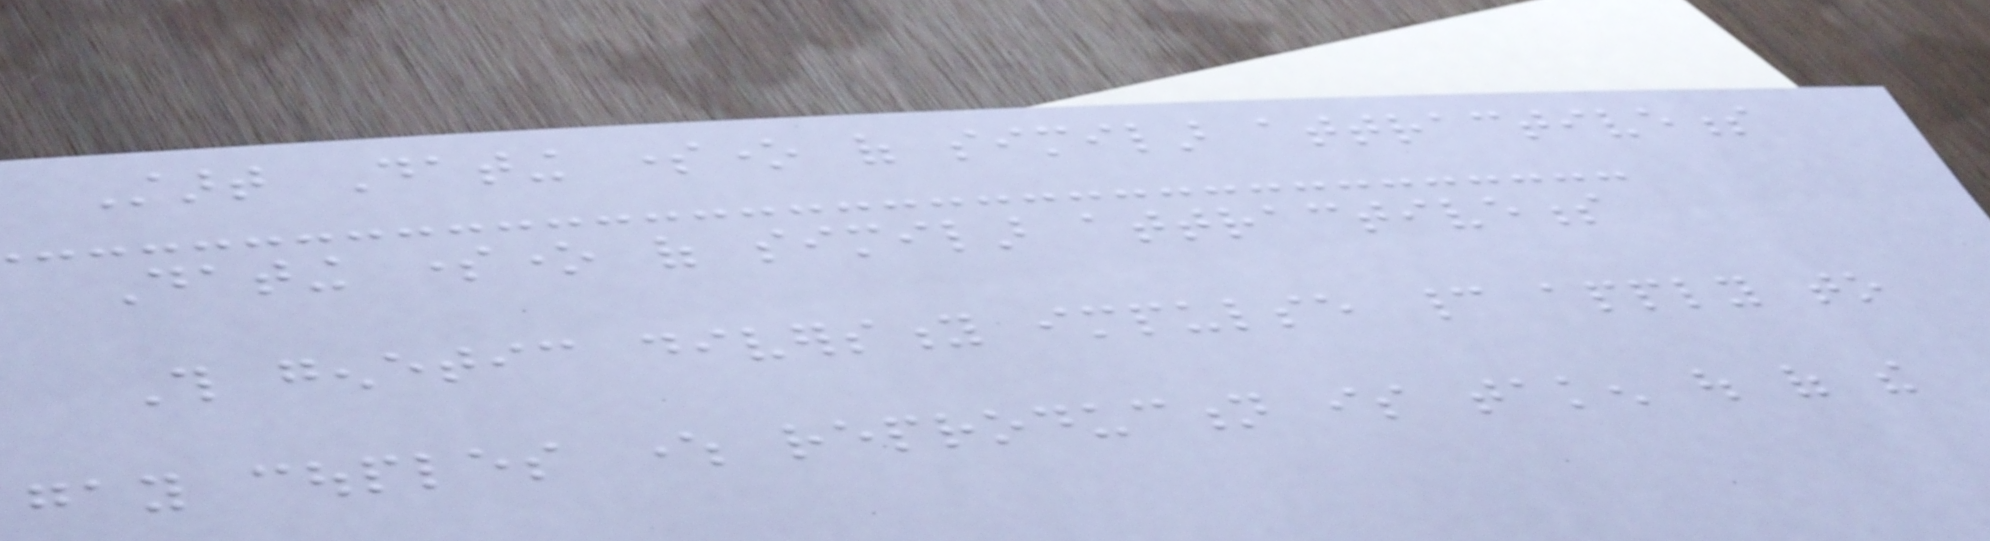Start Dating someone of similar attractiveness
Dating someone of similar attractiveness
This genetic diversity impulse cannot apply to
gay couples where reproduction is taken out of the
